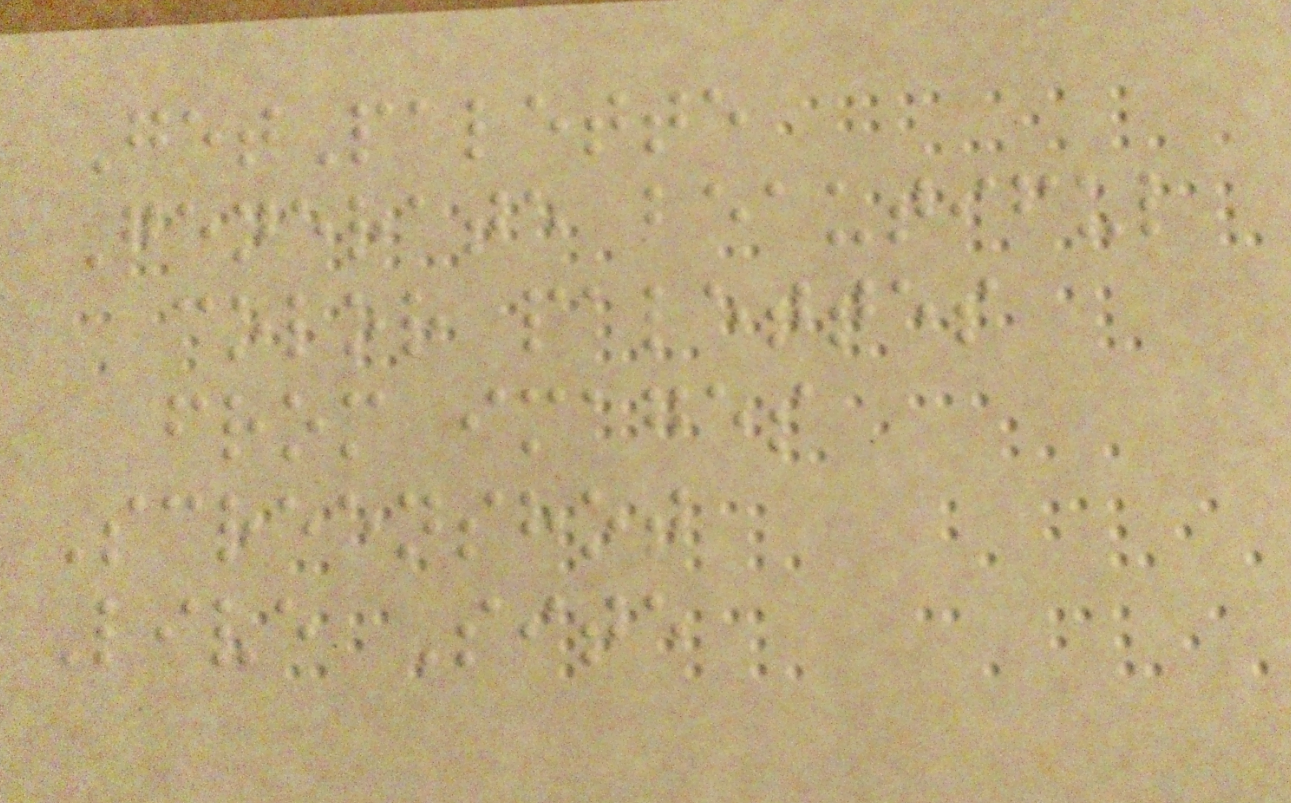GetPalette
Generate beautiful
color palettes
from images
Screenshot
Live Site
